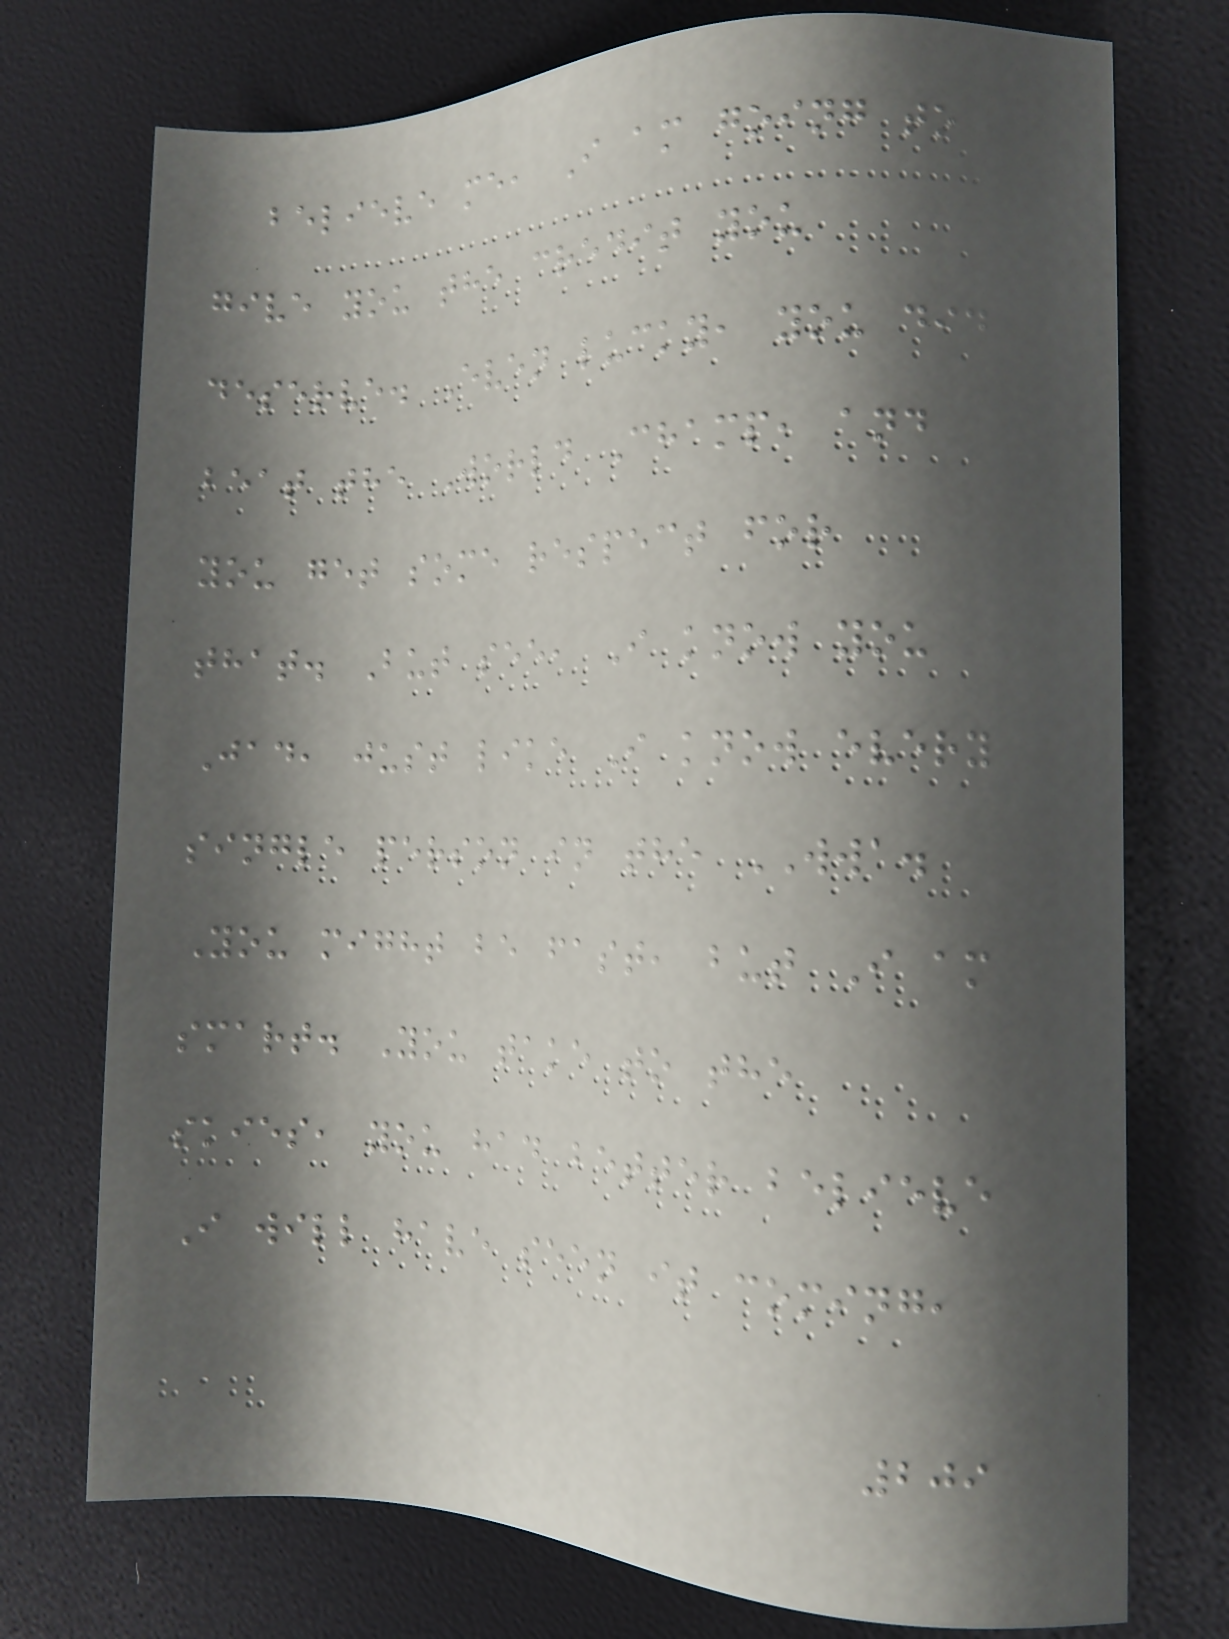believe me, I am going to
give you the credit you
deserve. Even lucky, you did
beat the World Champ, and
you get some respect for
that. But see, I know you
Jad, just like I know every
single person in the WWA.
You might be fast, but I am
smart. You take to the
skies, you had better believe
I will have seen it coming,
209
